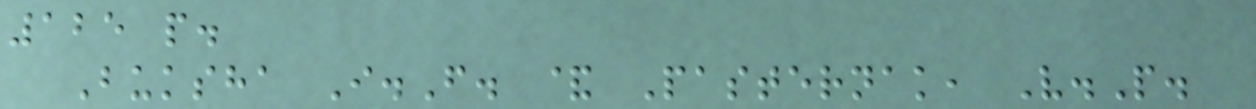125 p.
Buksha I.F. & Pasternak, V.P.
